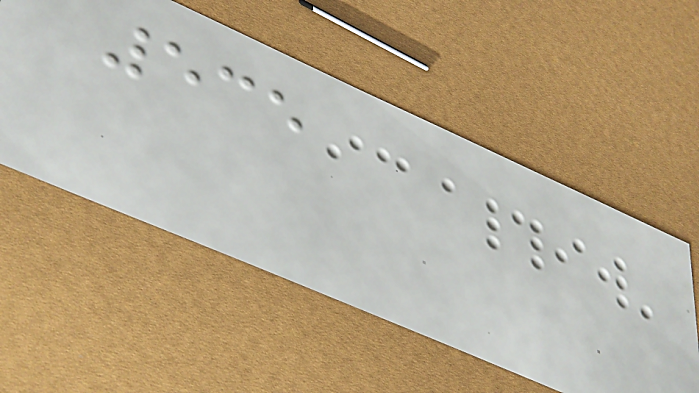535
